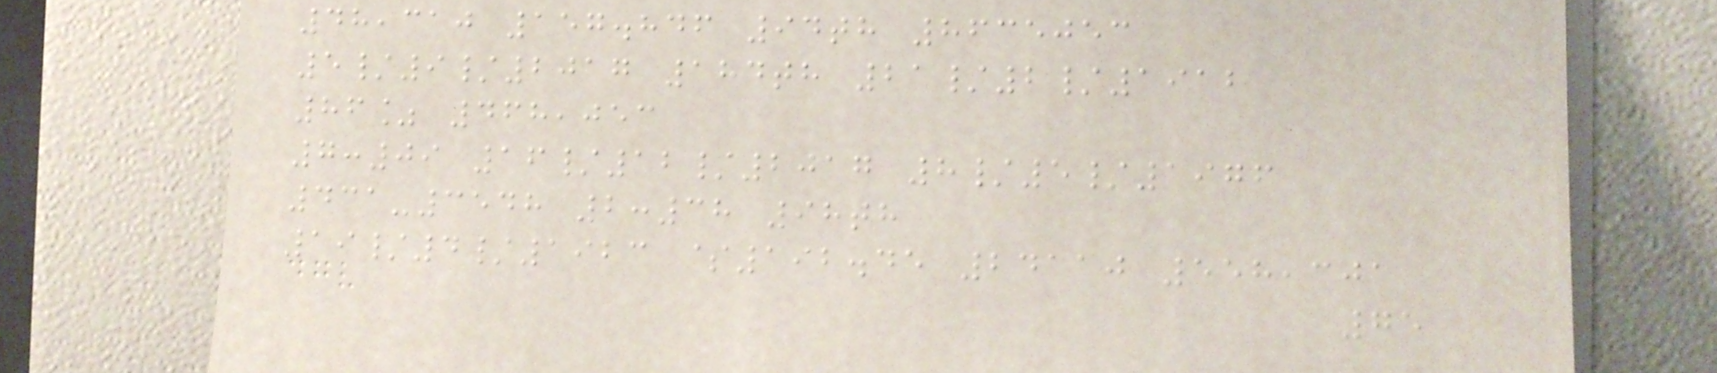48,310 157.846 94th 8635053
5/9/2017 184th 21/2/1912
86% 468,053
7:09 16/12/2017 8/5/1976
431-3548 2:38 98th
19/4/1923 $192.45 24110 558,301
75
